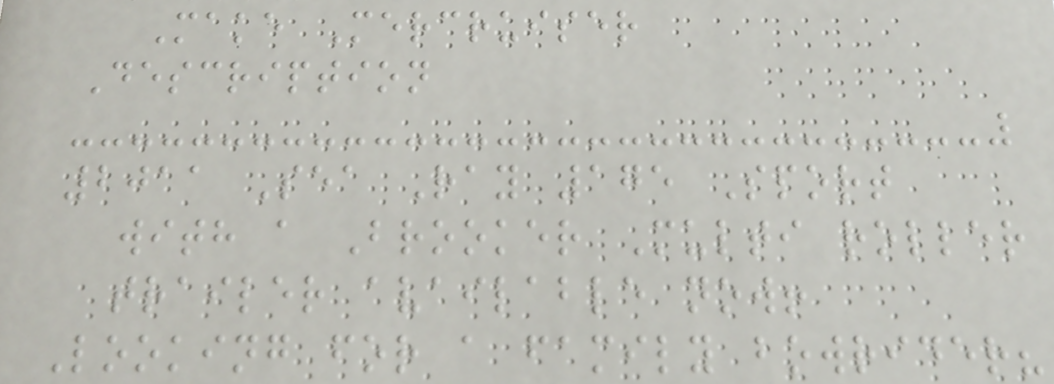Make Mercruiser
Description
2011 Sea Ray 175 Sport
with a Brooker Multi roller
trailer available now!
Looking for a family bowrider?
